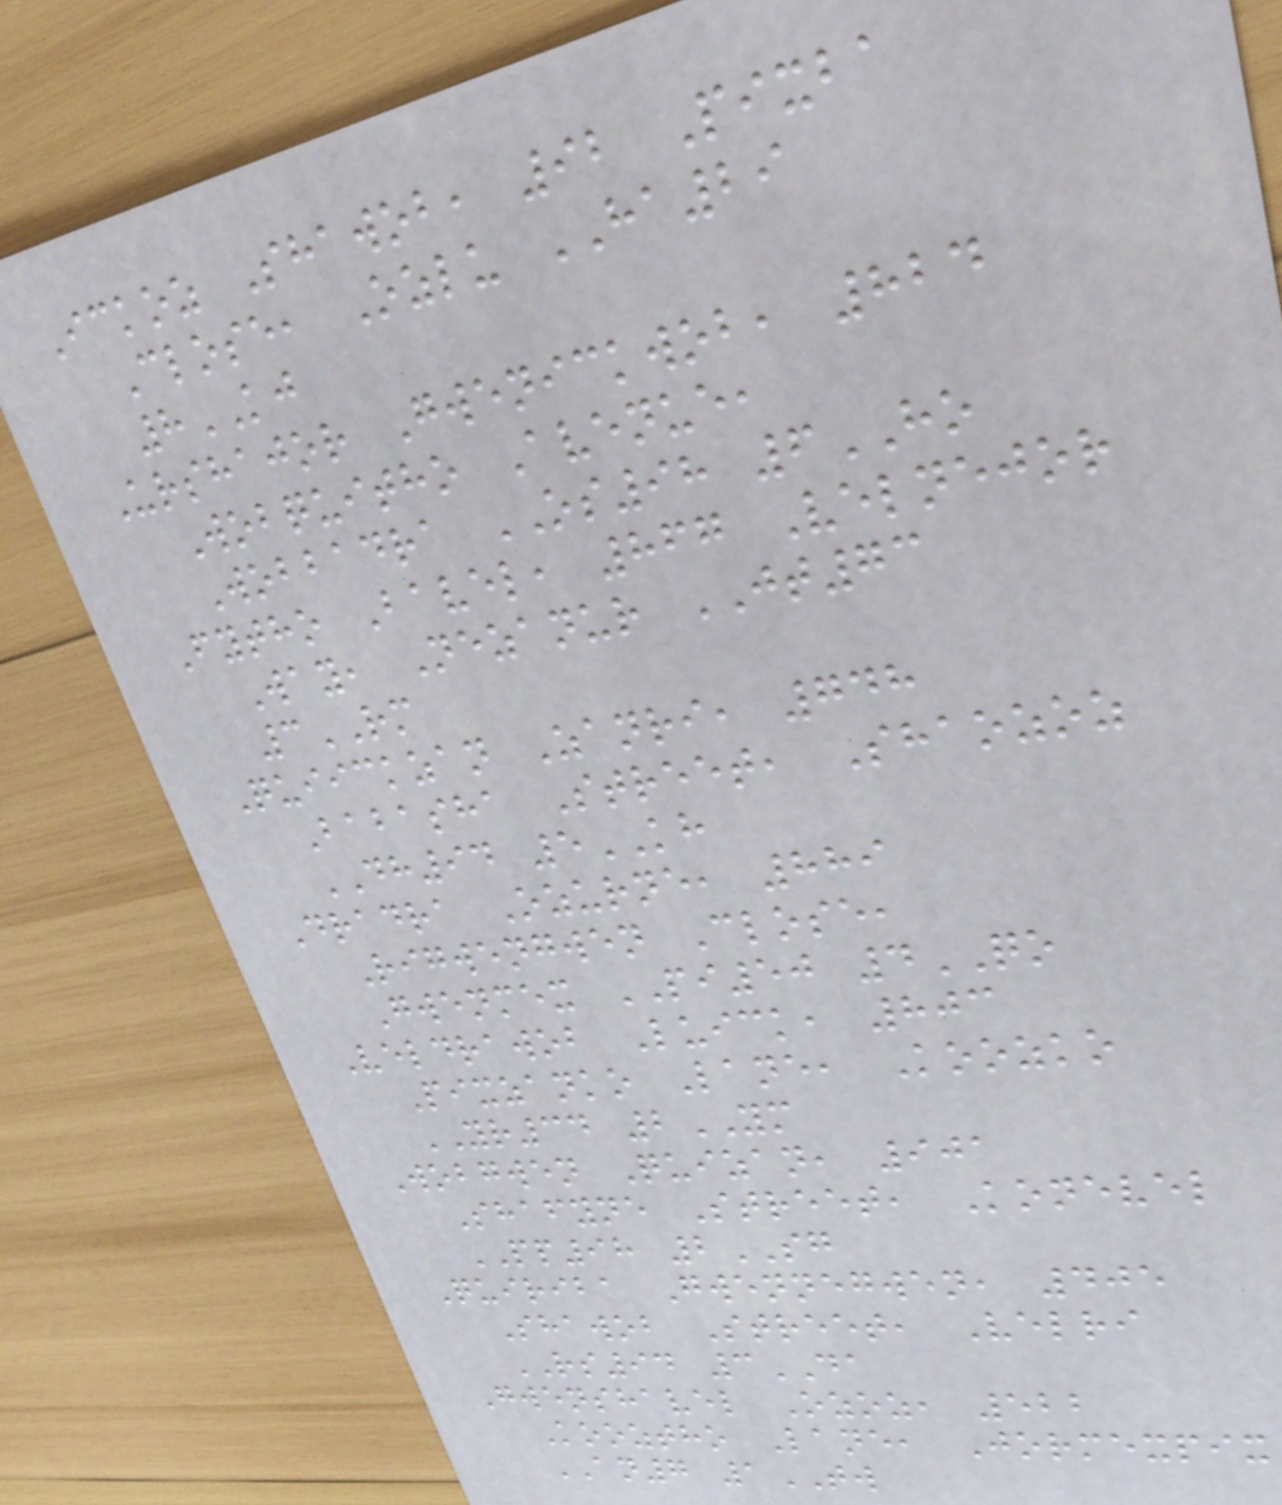Ickoz Shawob, 92 Pixba
Close, Ozlu HA29
8KJ
Urshajor Gwenickwob, 824
Wobquitho Avenue,
Wobbadra OS98 6HO
Fytho Bavel, 867 Velnejor
Way, Nezanur JT73
3RM
Quiickzan Zanri, 748
Babasha Street, Shaozoz
DH94 5KH
Dradra Ozurne, 889
Rigwengwen Close,
Gwenmex PI50 4QO
Veldrawob Luick, 803
Pixzanko Lane, Koozko
YR34 2YM
Wobgwen Quizan, 901
Shafyne Street, Konevel
PP98 2SG
Quiriba Gwennegwen, 405
Shawob Street, Velri
RS94 3DA
Gwenshavel Ozoz, 522
Kooztho Lane, Jormexpix
AN7 1TW
